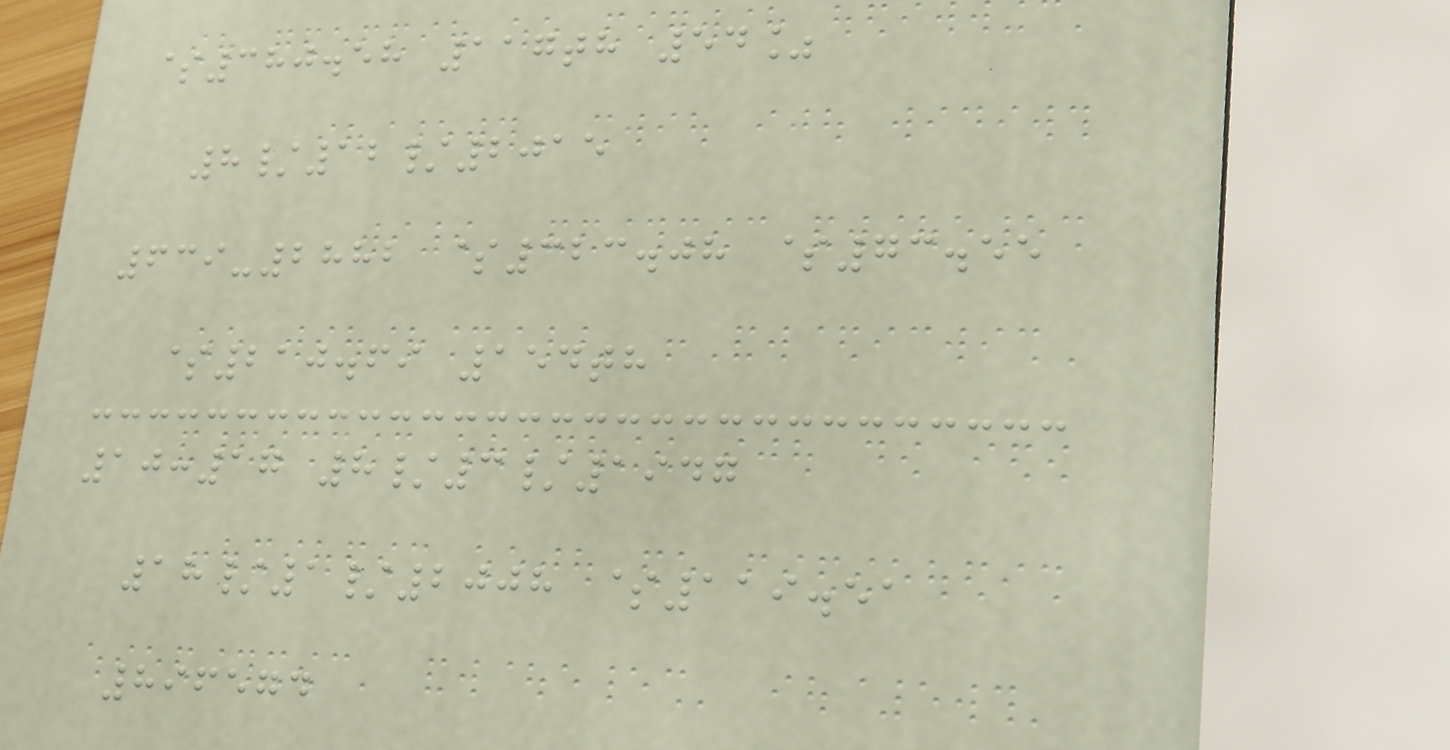$380.58 117th 54%
8/12/2015
639-2882 $323.08 $73.55
$210.69 154th
10:17 8/3/1947
18/1/2008 $119.51
896574
